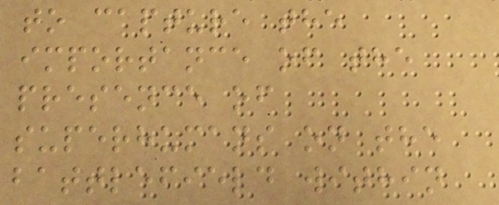to capture the
importance of the
presence of
superhumans on the
battlefield within
